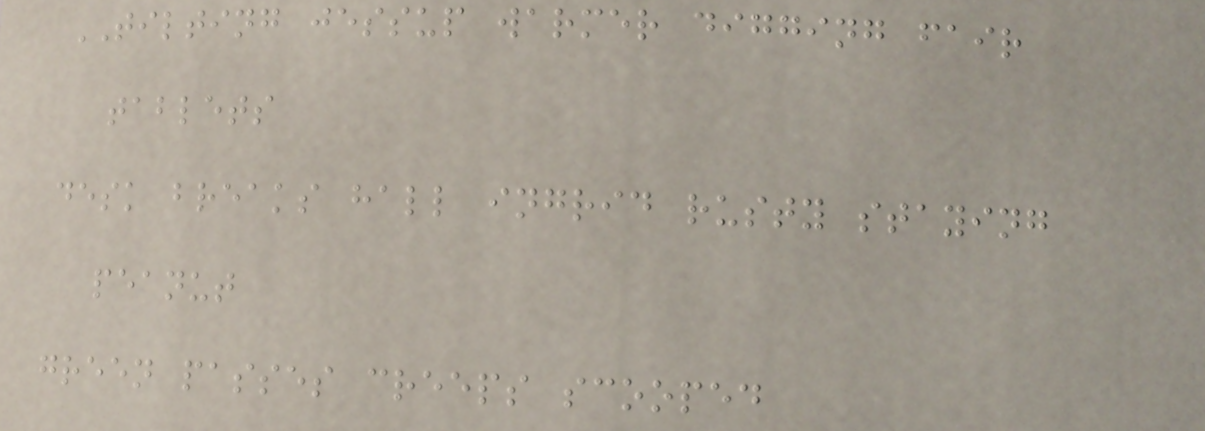TILTING jessup warmer digging fair
tablets
desk breaks hall ingrid rusty staying
peanut
green passes creeps scooped
